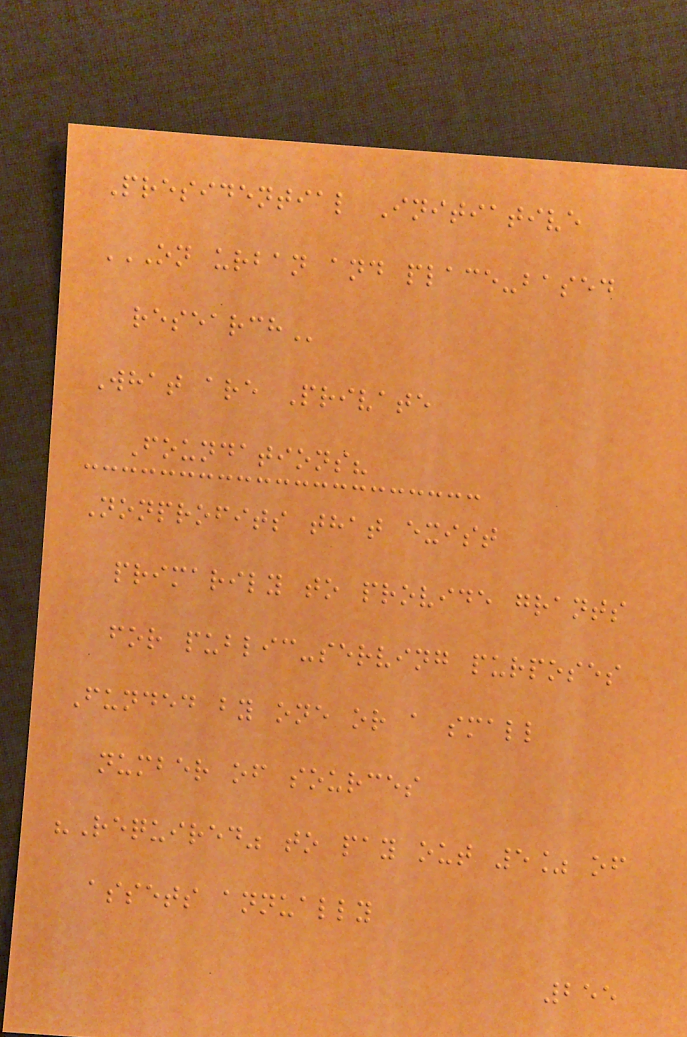Presidential Initiative
ON URBAN AND PLACE-BASED
RESEARCH
What are Private
Foundations?
Nonprofits that exist
primarily to provide grants
for public-serving purposes
Funded by one or a small
number of sources
"Required" to pay out 5% of
assets annually
255
